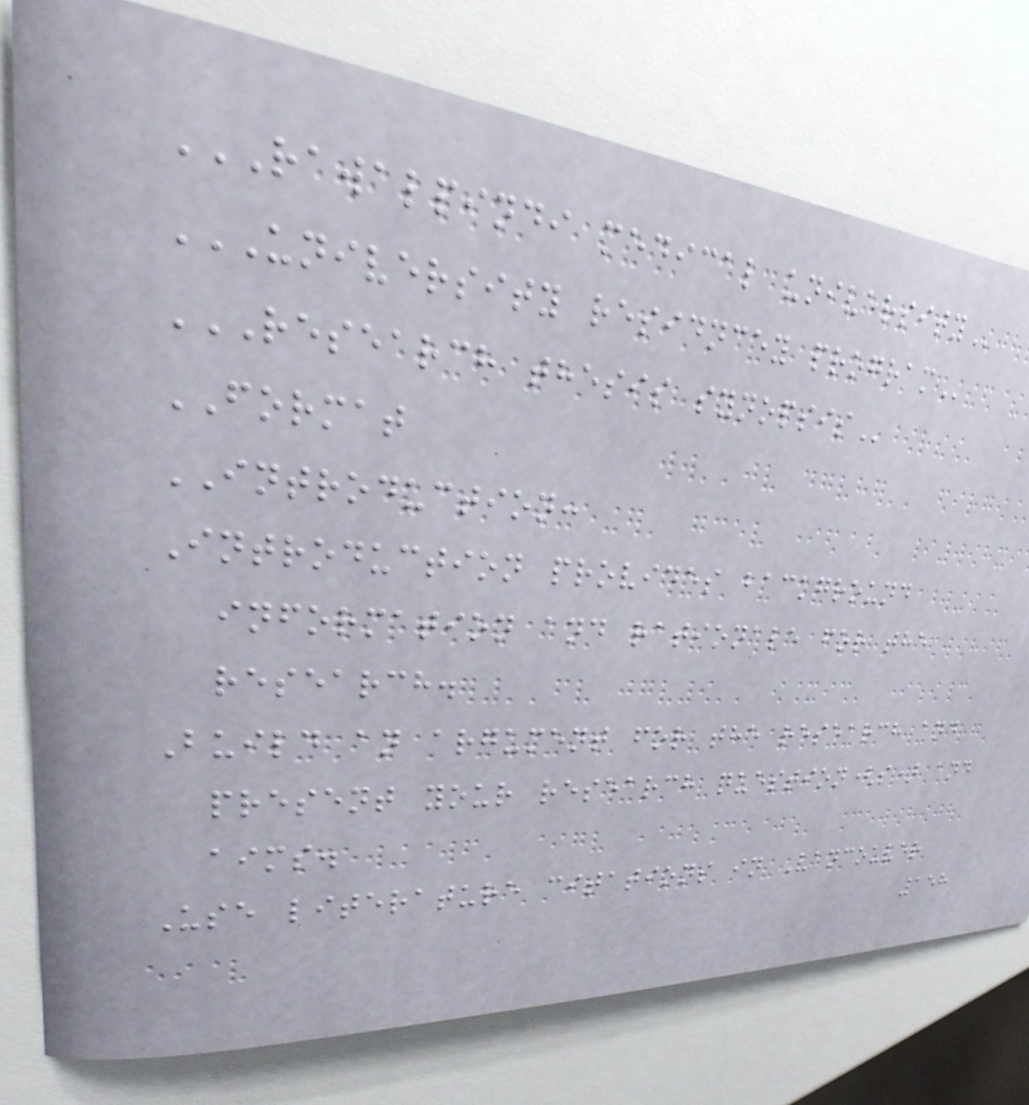RAWALPINDI MEDICAL UNIVERSITY
UNIVERSITY RESIDNCEY PROGRAM
RESEARCH THESIS SYNOPSIS
FORMAT
INTRODUCTION:
Introduction provides background
information and rationale for the
research.
Build an argument for the research and
present your research question(s) and
aims.
Use literature citations in Vancouver
158
